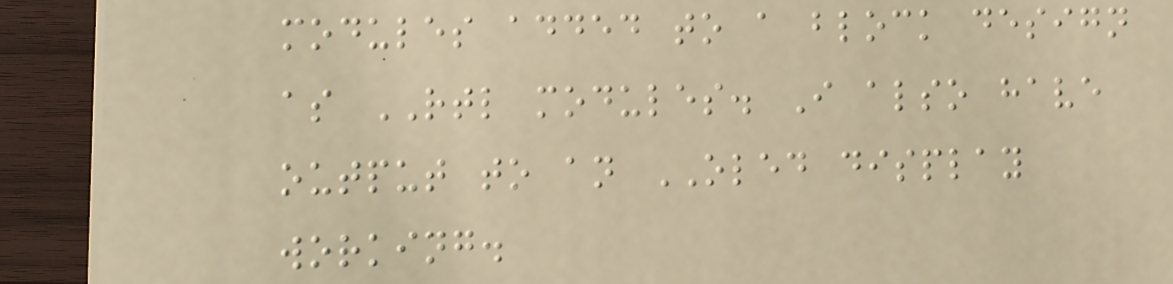modules added to a block design
as RTL modules. I also have
output to an OLED display
working.
